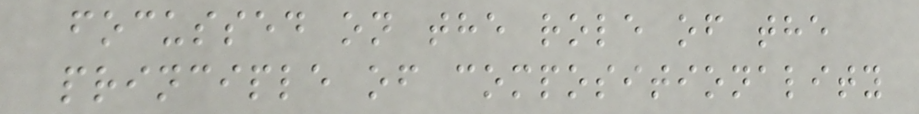focussed on the role of the
principle of compositionality
